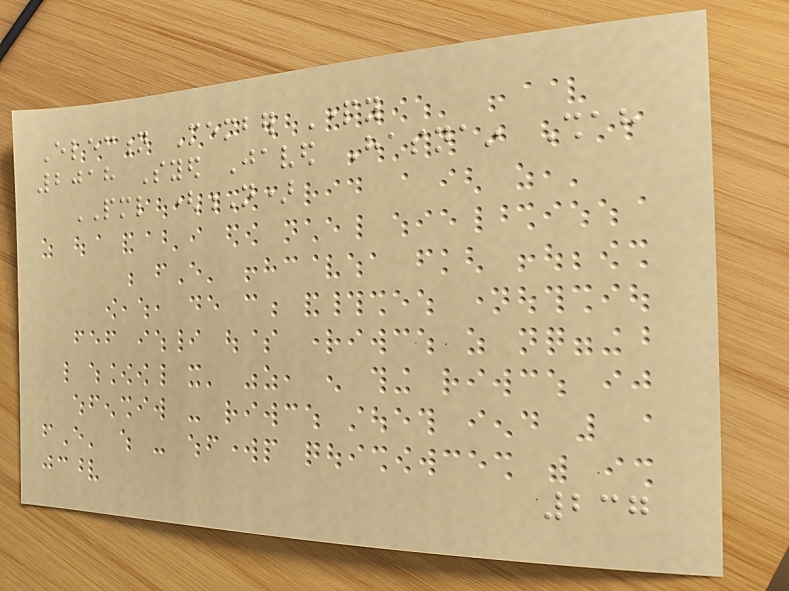Election Member Party
2018 Syed Javed Hasnain Shah
PML (N)
237
